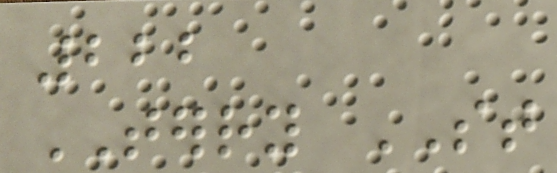222
TERRY ST
